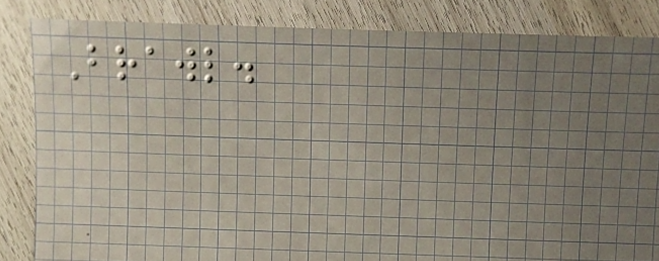Brawl.
